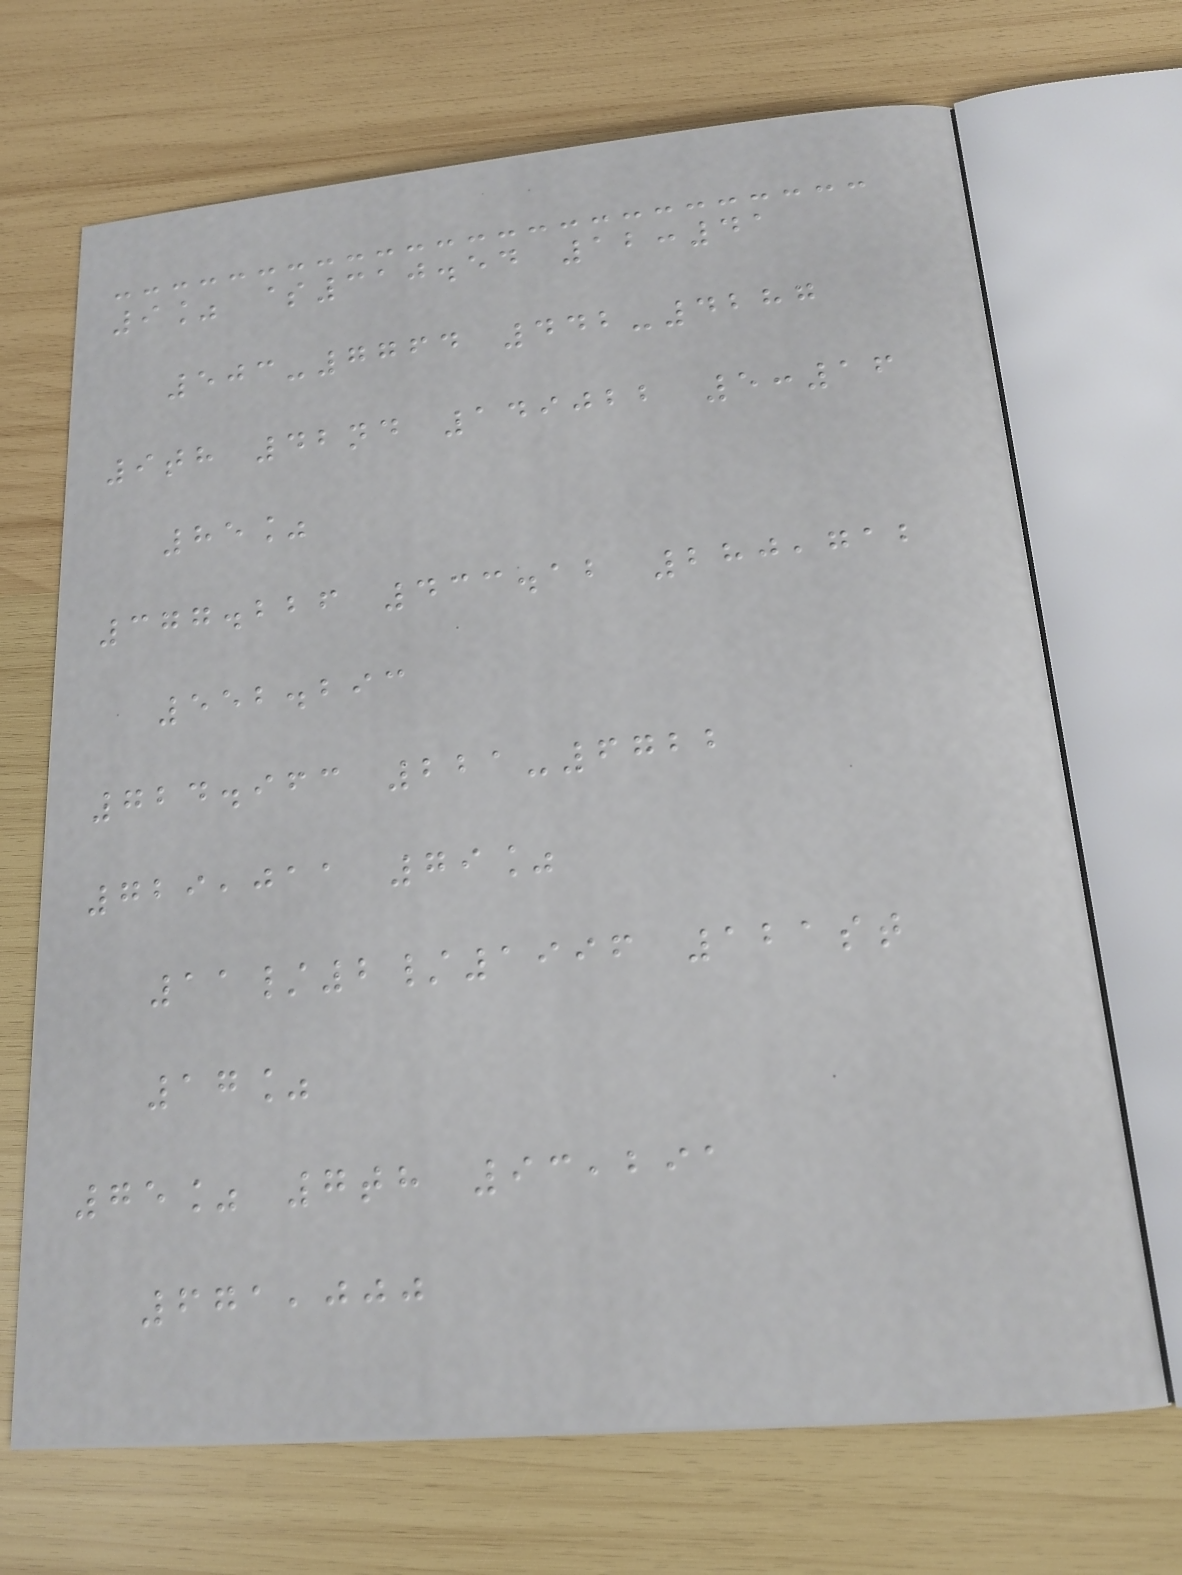9% $310.54 12:41
503-7764 442-4287
9th 42nd 149022 5:16
85%
377.226 433.12 280,712
552.293
724.963 221-6722
729,011 79%
11/2/1996 121st
17%
75% 7th 93,291
671,000
